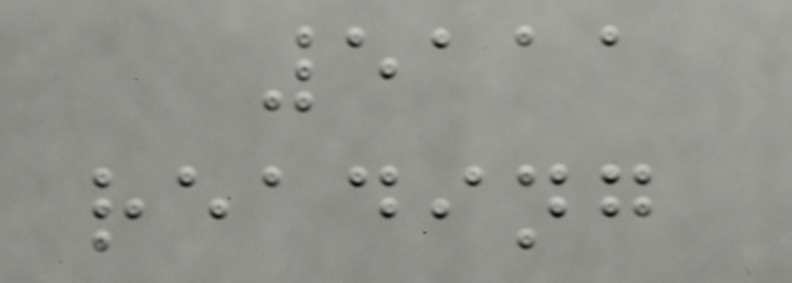5111
reading
